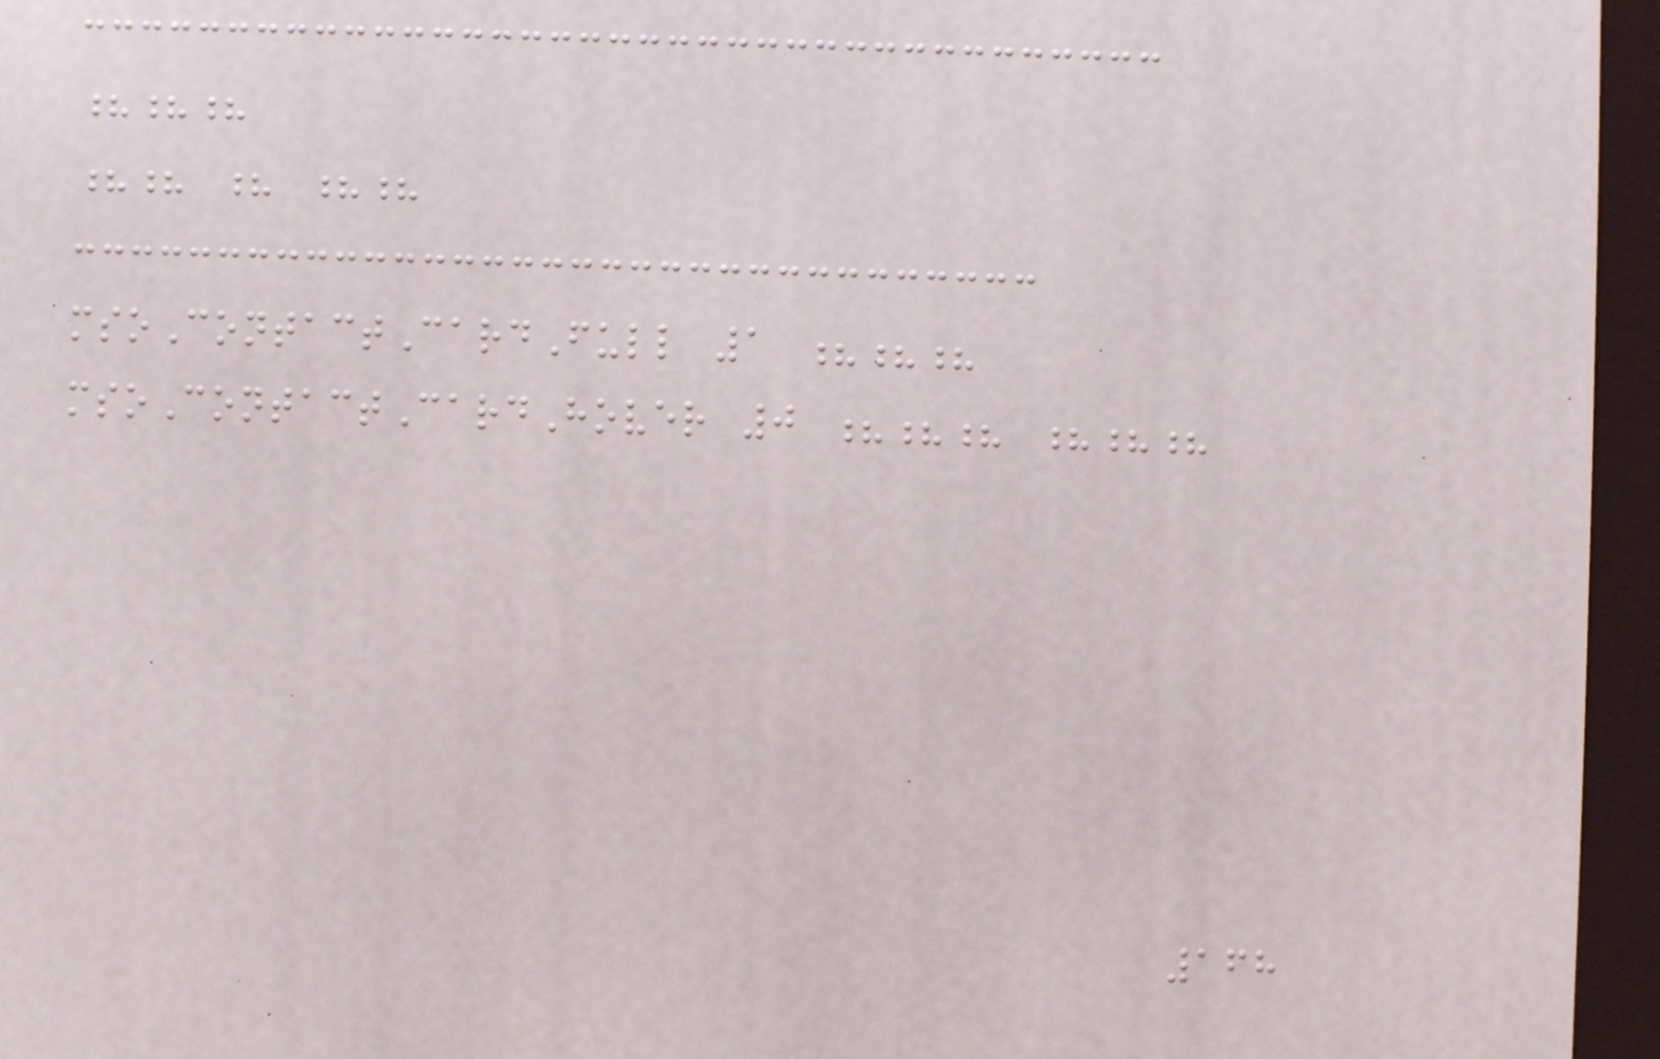???
?? ? ??
msoContactCardFull 1 ???
msoContactCardHover 0 ??? ???
168
